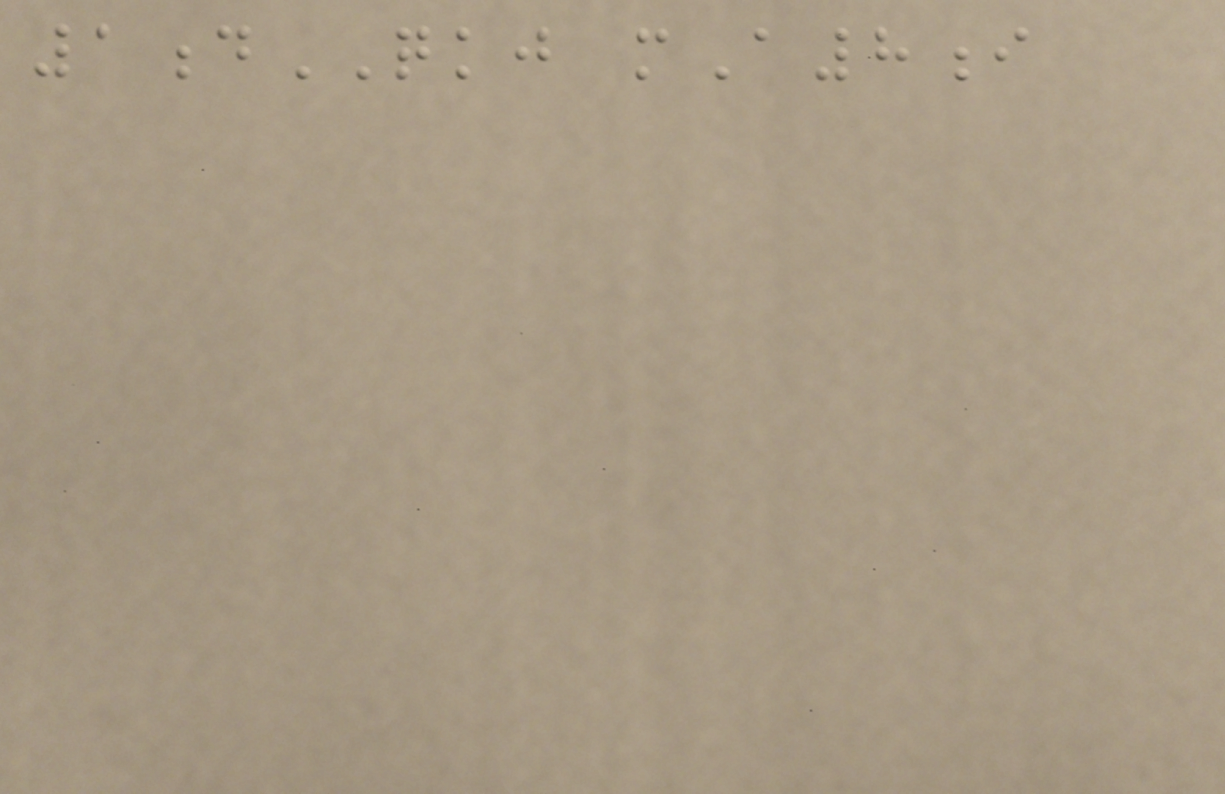1dQKJ mA8i
